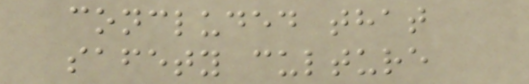concluded that
safety culture
